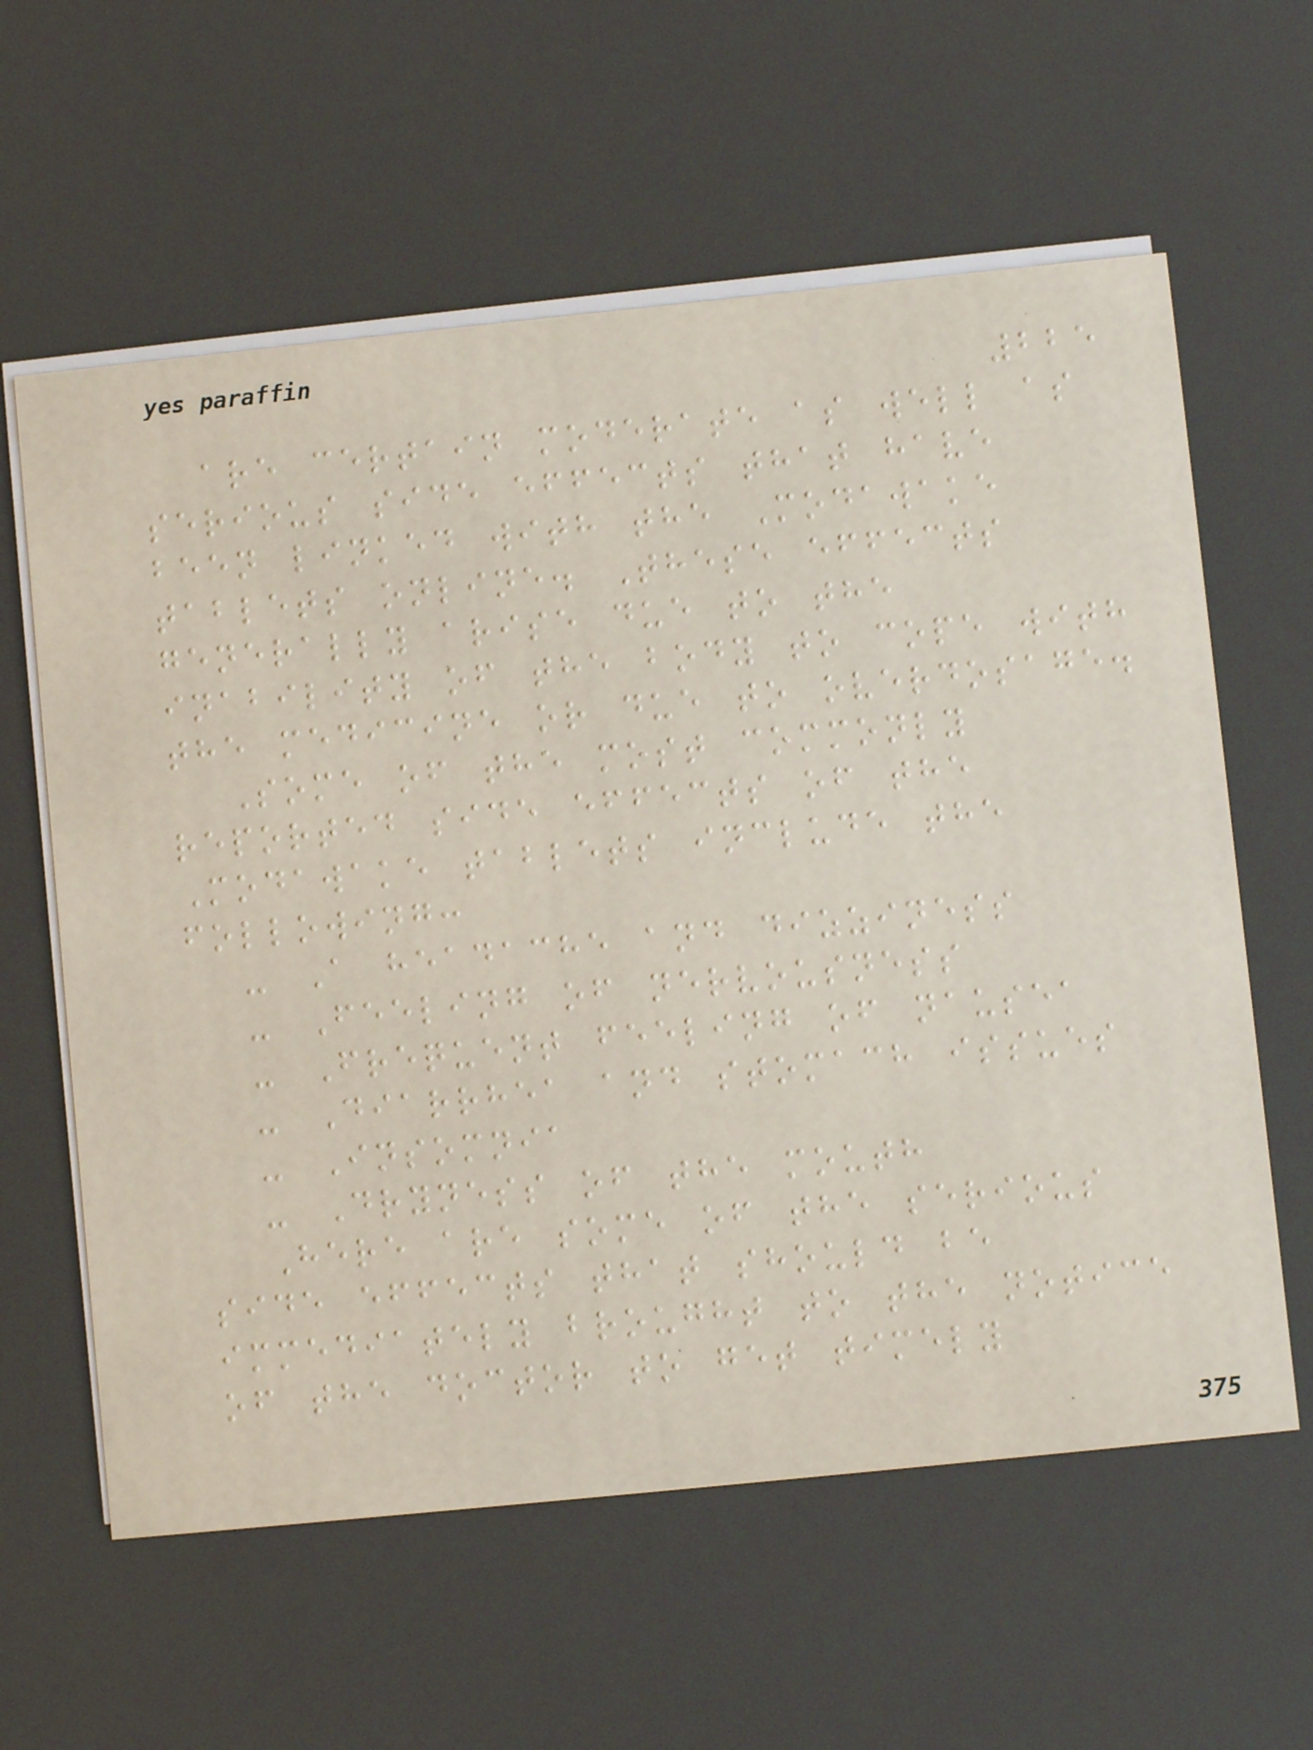225
are certain moderate as well as
serious side effects that have
been linked with the Modawake
tablets online. These effects
generally arise due to the
inability of the body to cope with
the medicine or due to overdosage.
Some of the most commonly
reported side effects of the
Modawake tablets include the
following:
- A headache and dizziness
- Feeling of nervousness
- Frequent feeling of nausea
- Diarrhea and stomach issues
- Insomnia
- Dryness of the mouth
Here are some of the serious
side effects that should be
immediately brought to the notice
of the doctor to get timely
